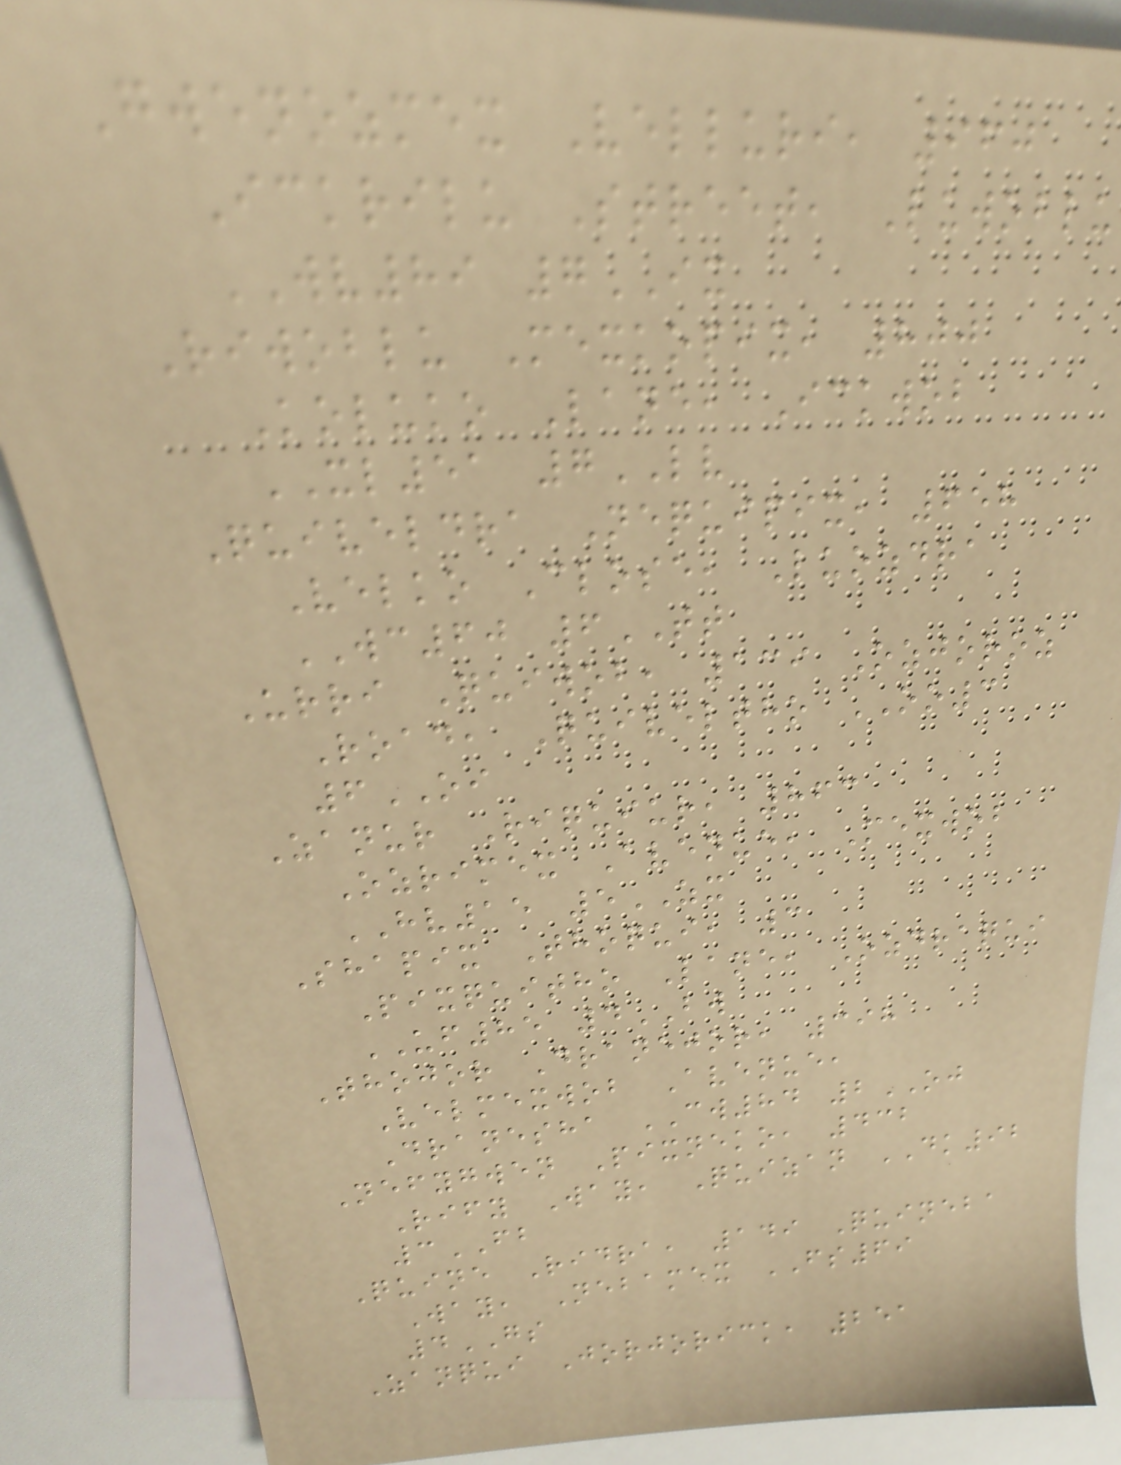Gwenozmex Velluri, 960
Ickrilu Street, Luwoblu
WV89 7IX
Riwoblu Mexkopix, 800
Koluko Lane, Ickwob
XL51 7LV
Quiveldra Nequipix, 658
Velko Close, Luozdra
WC60 6TT
Urri Quiwob, 139 Ozjoroz
Road, Quiveltho OO3
6OI
Zanur Riquiur, 863
Ozrimex Avenue, Mexwob
HV15 5ZX
Shapix Thoqui, 3
Pixquitho Lane, Ozdraqui
UF85 4BW
Thojor Dranejor, 398
Velmexwob Avenue,
Dranesha CW84 2OJ
Nefygwen Pixneko, 432
Rify Way, Quizan DK92
3FB
Quine Ridra, 149 Quineba
Way, Nebamex FS69
4GS
Zanqui Jorjorick, 251
